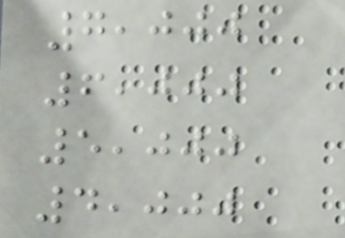7,000
6,000
5,000
4,000
